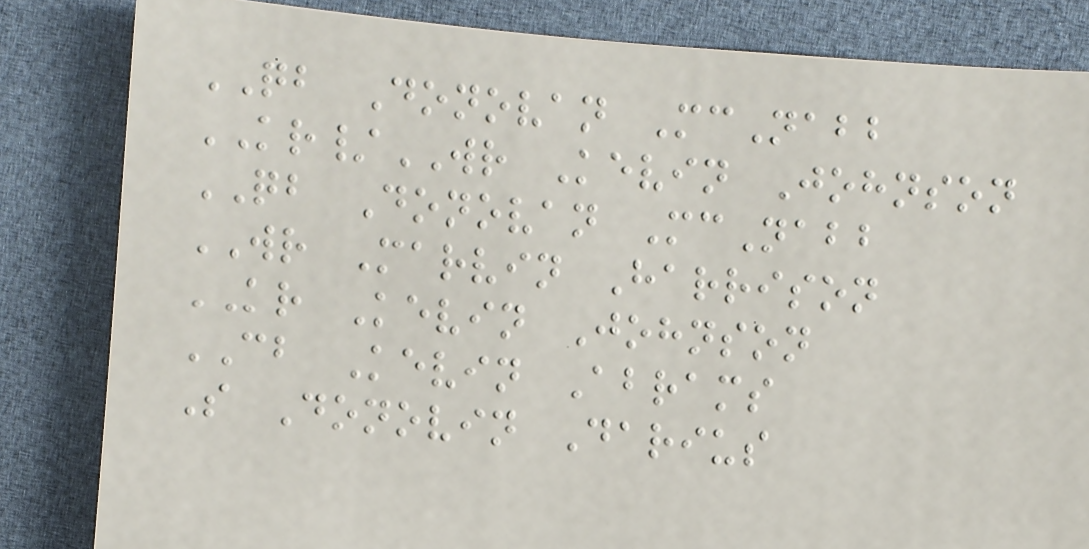QB Donovan McNabb
KR/WR Kevin Johnson
QB Donovan McNabb
WR Marvin Harrison
KR Kevin Johnson
CB Kevin Abrams
S Donovin Darius
